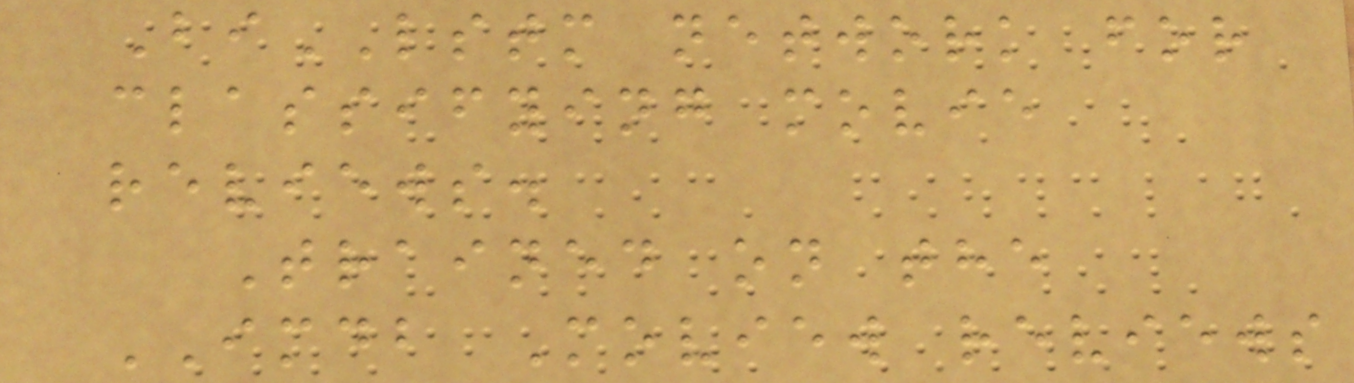BiLSTM network for
classifying movie
reviews.
Trained on the
IMDB Moview reviews
